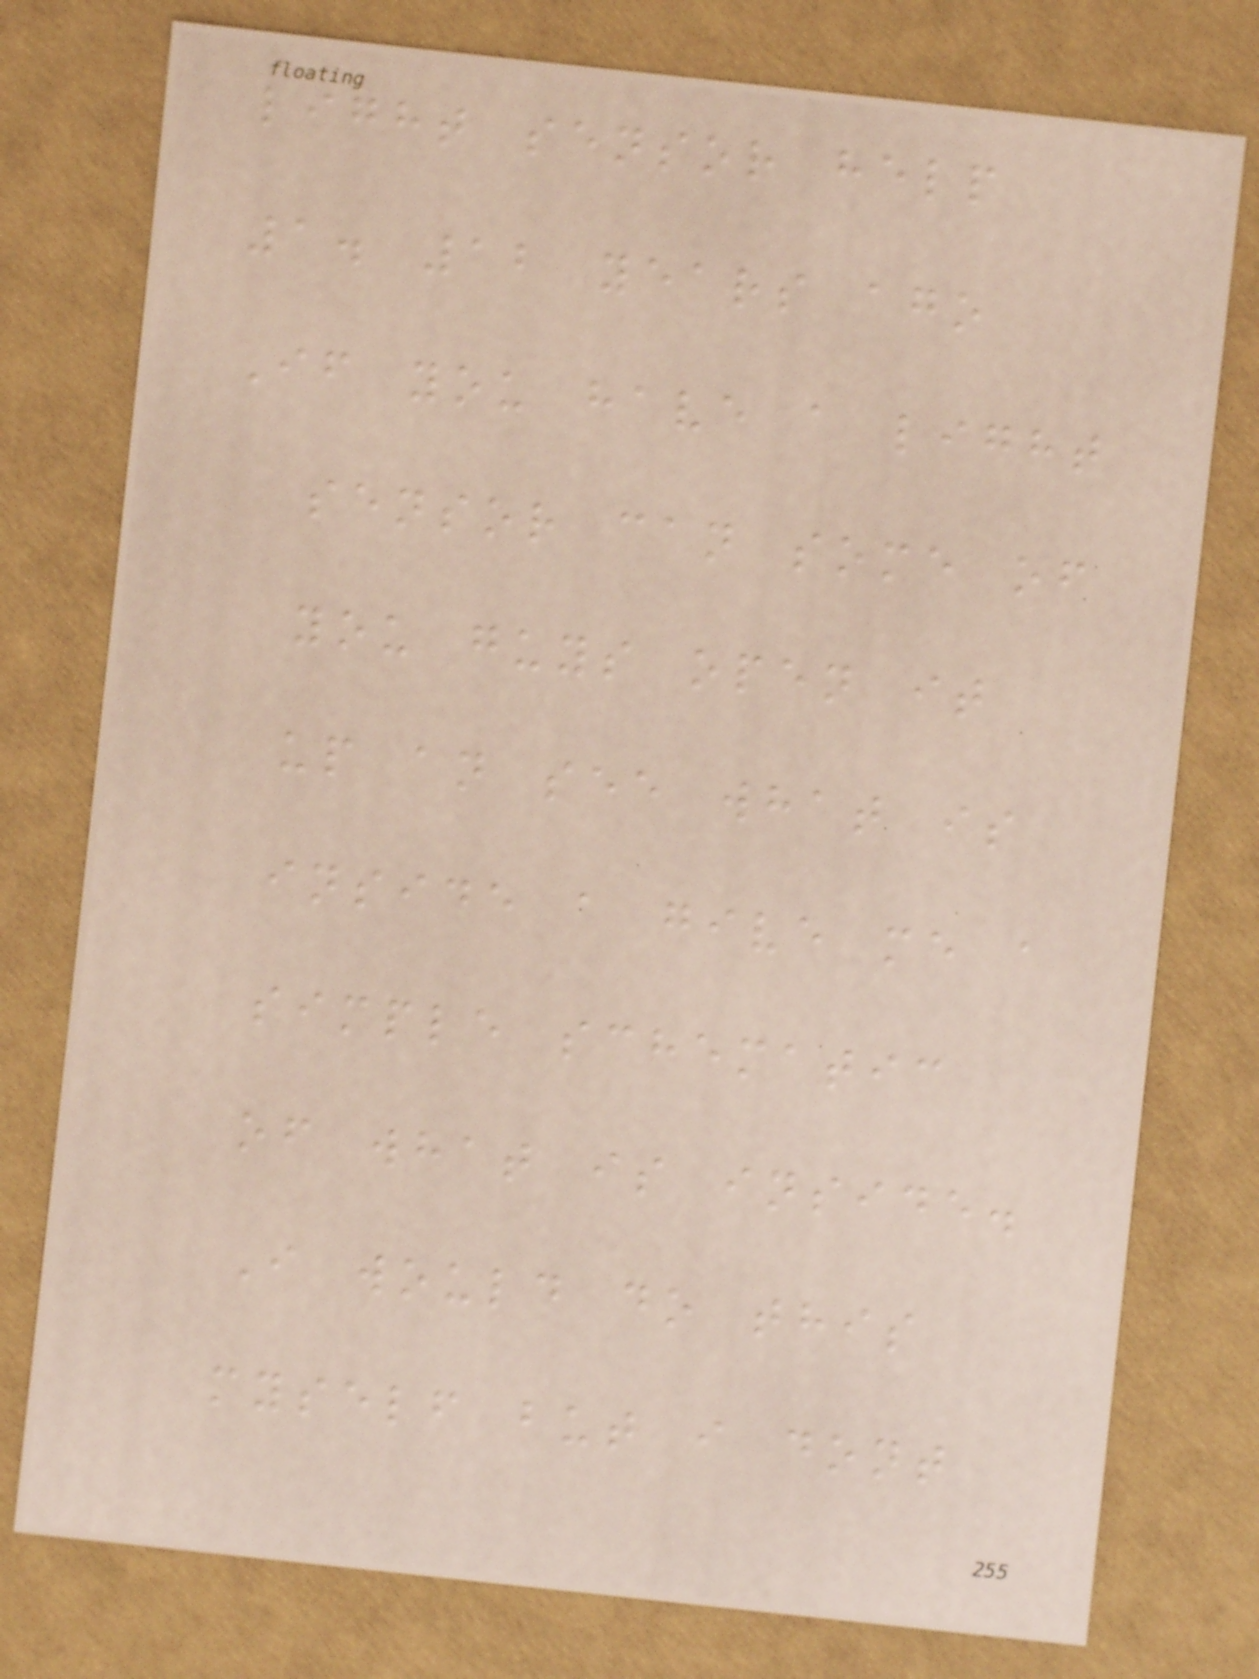light sensor help
1. 12 years ago
If you have a light
sensor can some of
you guys open it
up an see what is
inside a give me a
simple schematic
of what is inside.
I would do this
myself but i dont
